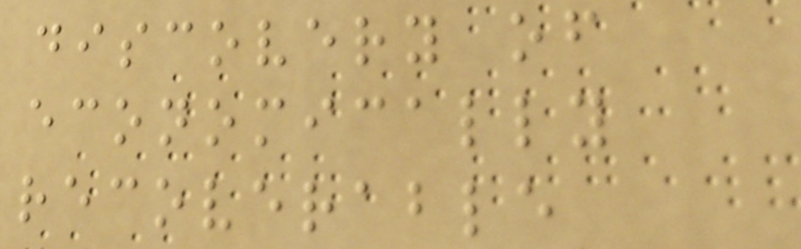discovery of
economically
recoverable
